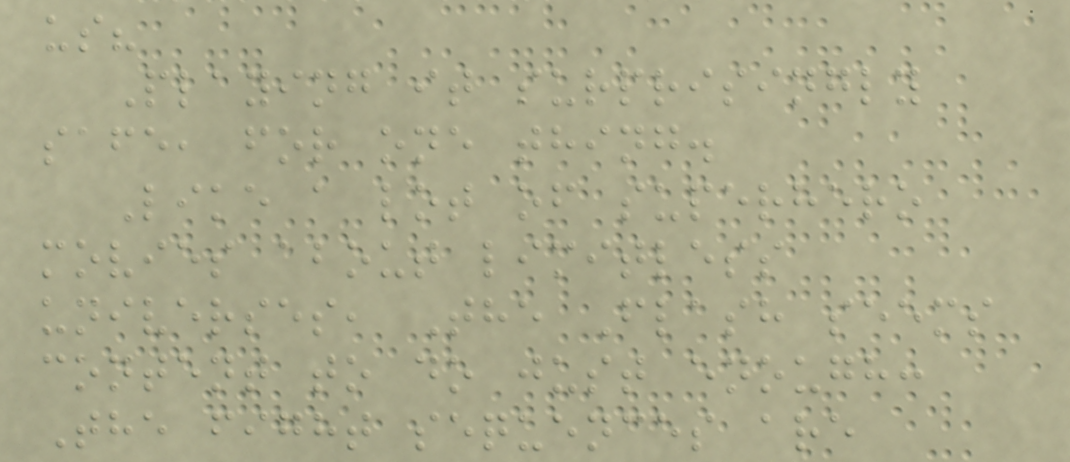us?
Playing it surprisingly
safe, for one thing.
Like a lot of superhero
movies about limitless
universes, The Flash seems
content to do just enough:
The fight sequences are
